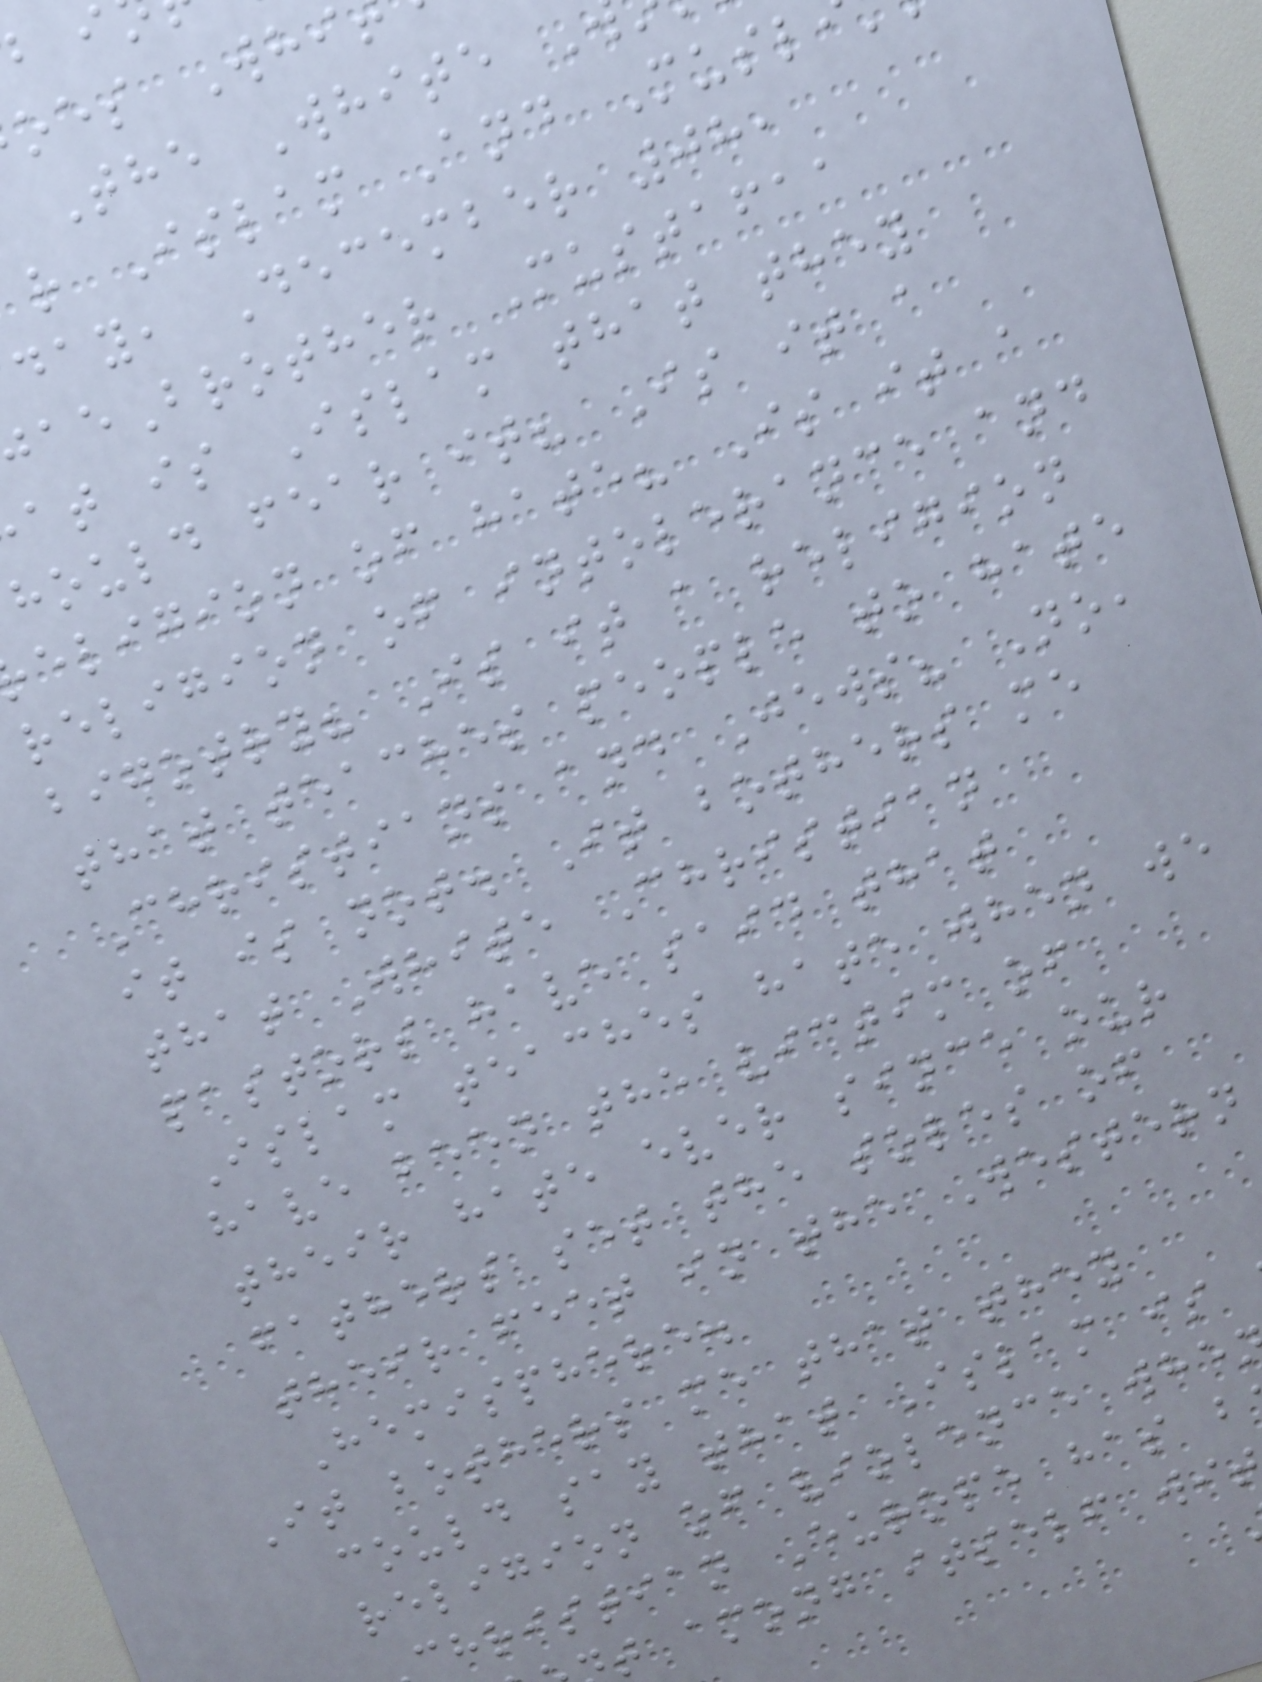oes Whi
The White
r Islam And Musl
day, December 08,
Brother Mustafaa
at is Islam that they
hould fear it? Is it a
eligion of hate? Is it a
religion of intolerance and
bigotry? Is it a religion
that teaches people to hate
Christians and Jews? No,
it is not. It bothers me
that White Christian
pastors have said that
Islam teaches hate when we
have been the victim of
their hate ever since our
fathers set the soles of
their feet in the Western
Hemisphere.
It bothers me that they
could say that Islam is
religion of violence whe
christian Europe has b
t among itself wit
